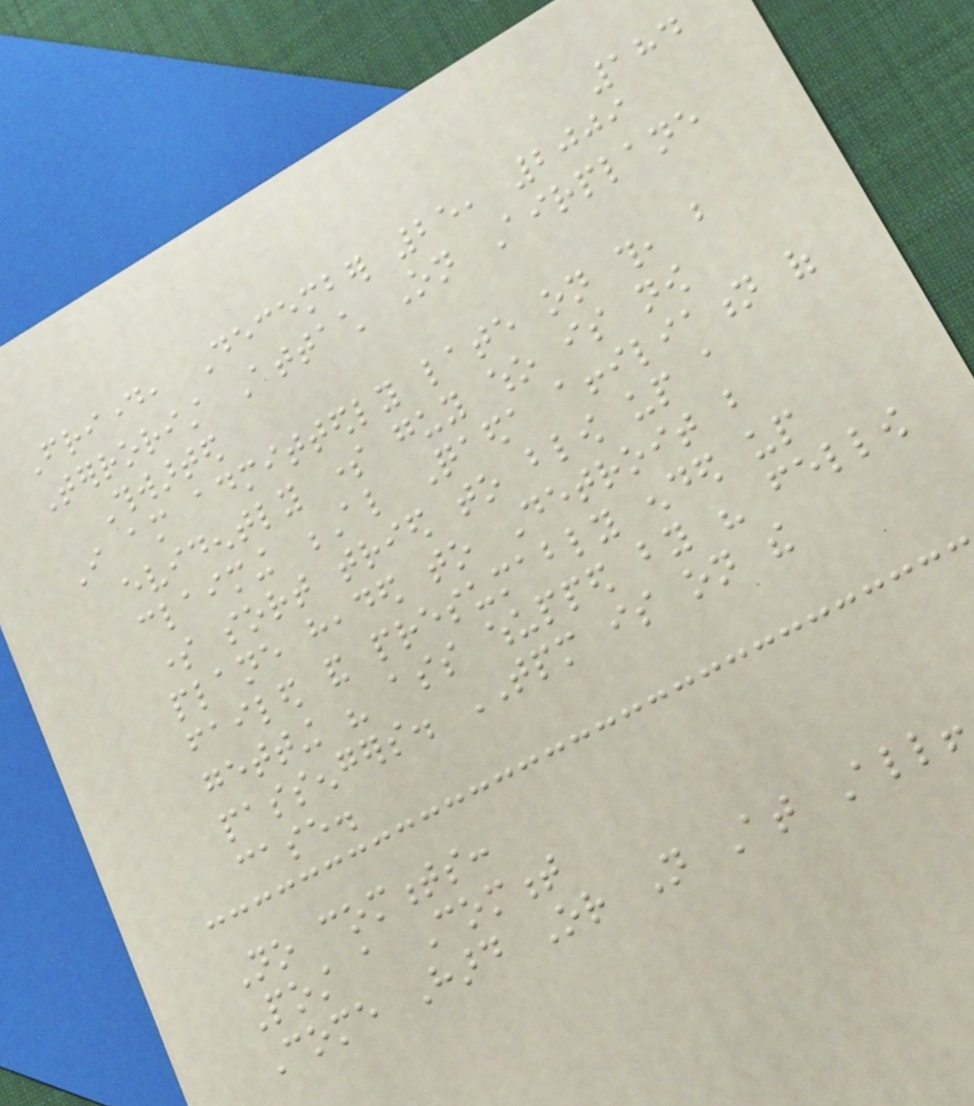184
Friday, December 25, 2009
Terrorist Attach On Airplane
Thwarted
I am admittedly late on this, but
evidently some guy who is now
claiming Al Qaeda affiliation of
some sort tried to blow up a
plane headed to Detroit but
failed and presumably ended up
getting his ass whupped by his fellow
passengers. TPM is on the
case.
No comments:
Post a Comment
Come Hard Or Not At All!
